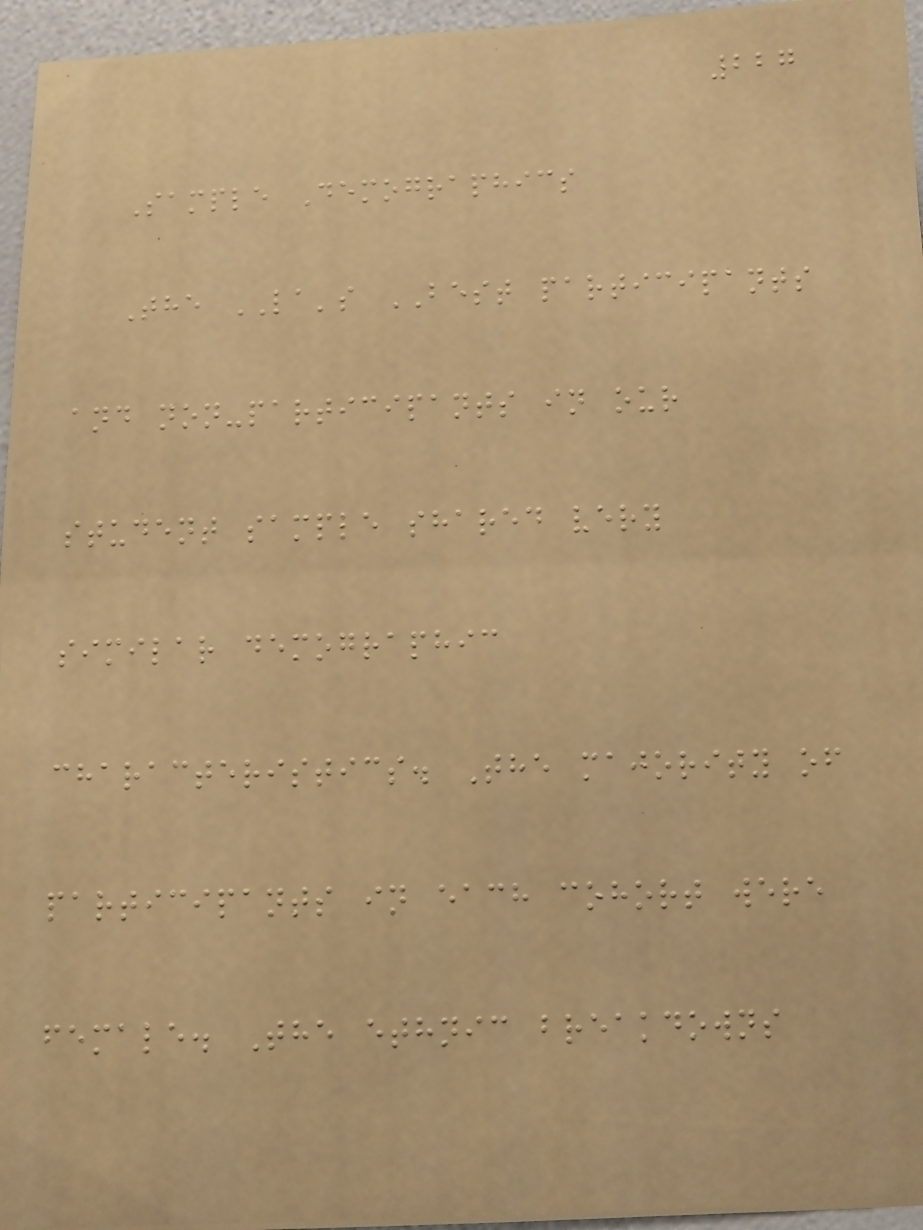227
Sample Demographics
The LA's BEST participants
and non-participants in our
student sample shared very
similar demographic
characteristics. The majority of
participants in each cohort were
female. The ethnic breakdowns
